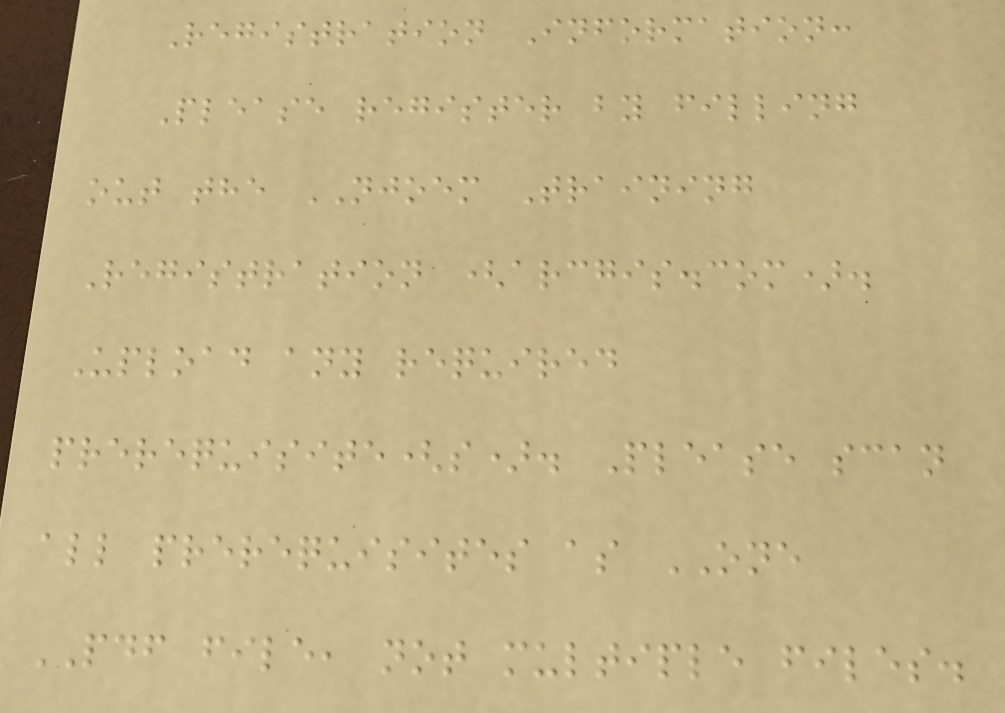Registration Information:
Please register by filling
out the NJOEM Training
Registration (arcgis.com).
Upload any required
prerequisite(s). Please scan
all prerequisites as ONE
PDF file, not multiple files.
